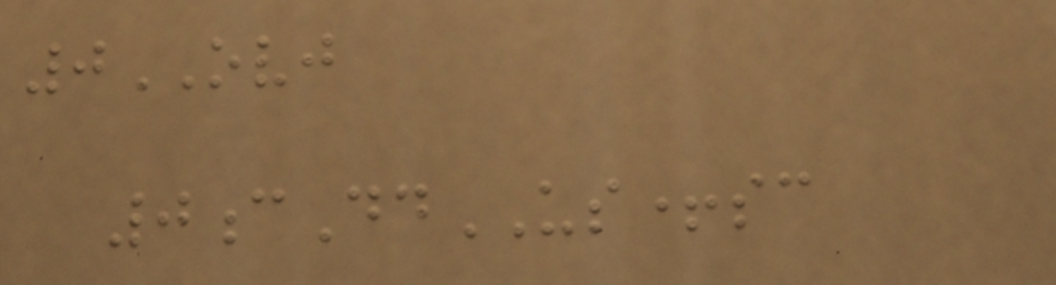0OVJ
0cDdUS+sc
